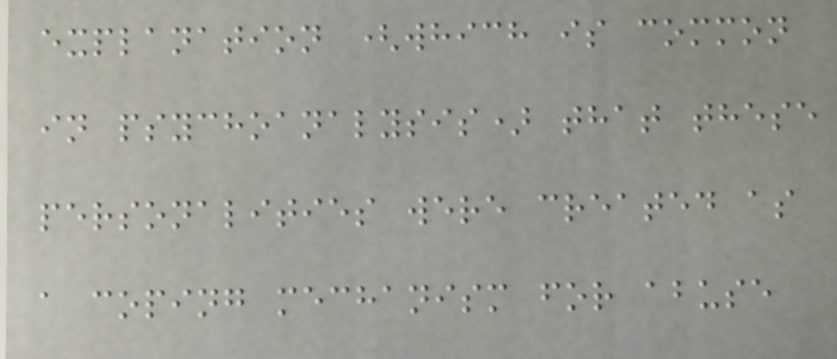explanation (which is common
in psychoanalysis) that these
personalities were created as
a coping mechanism for abuse
